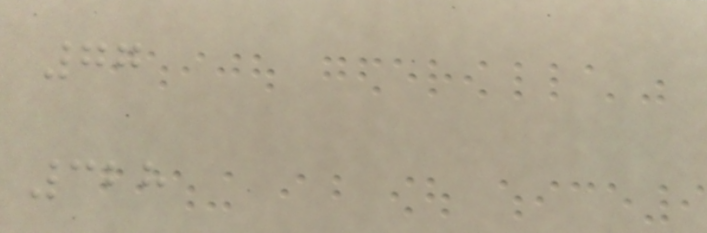77
328
